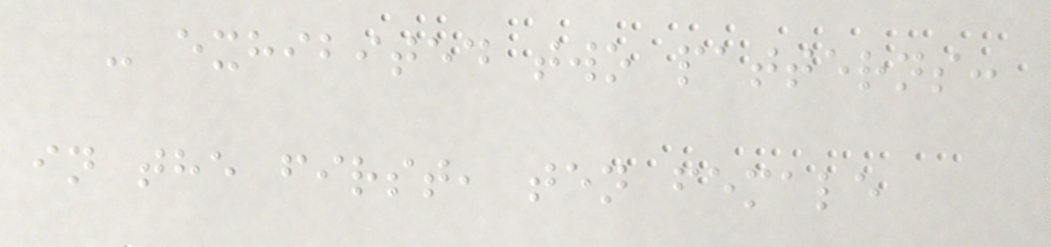- exhibited two patterns:
in the first, ten female
